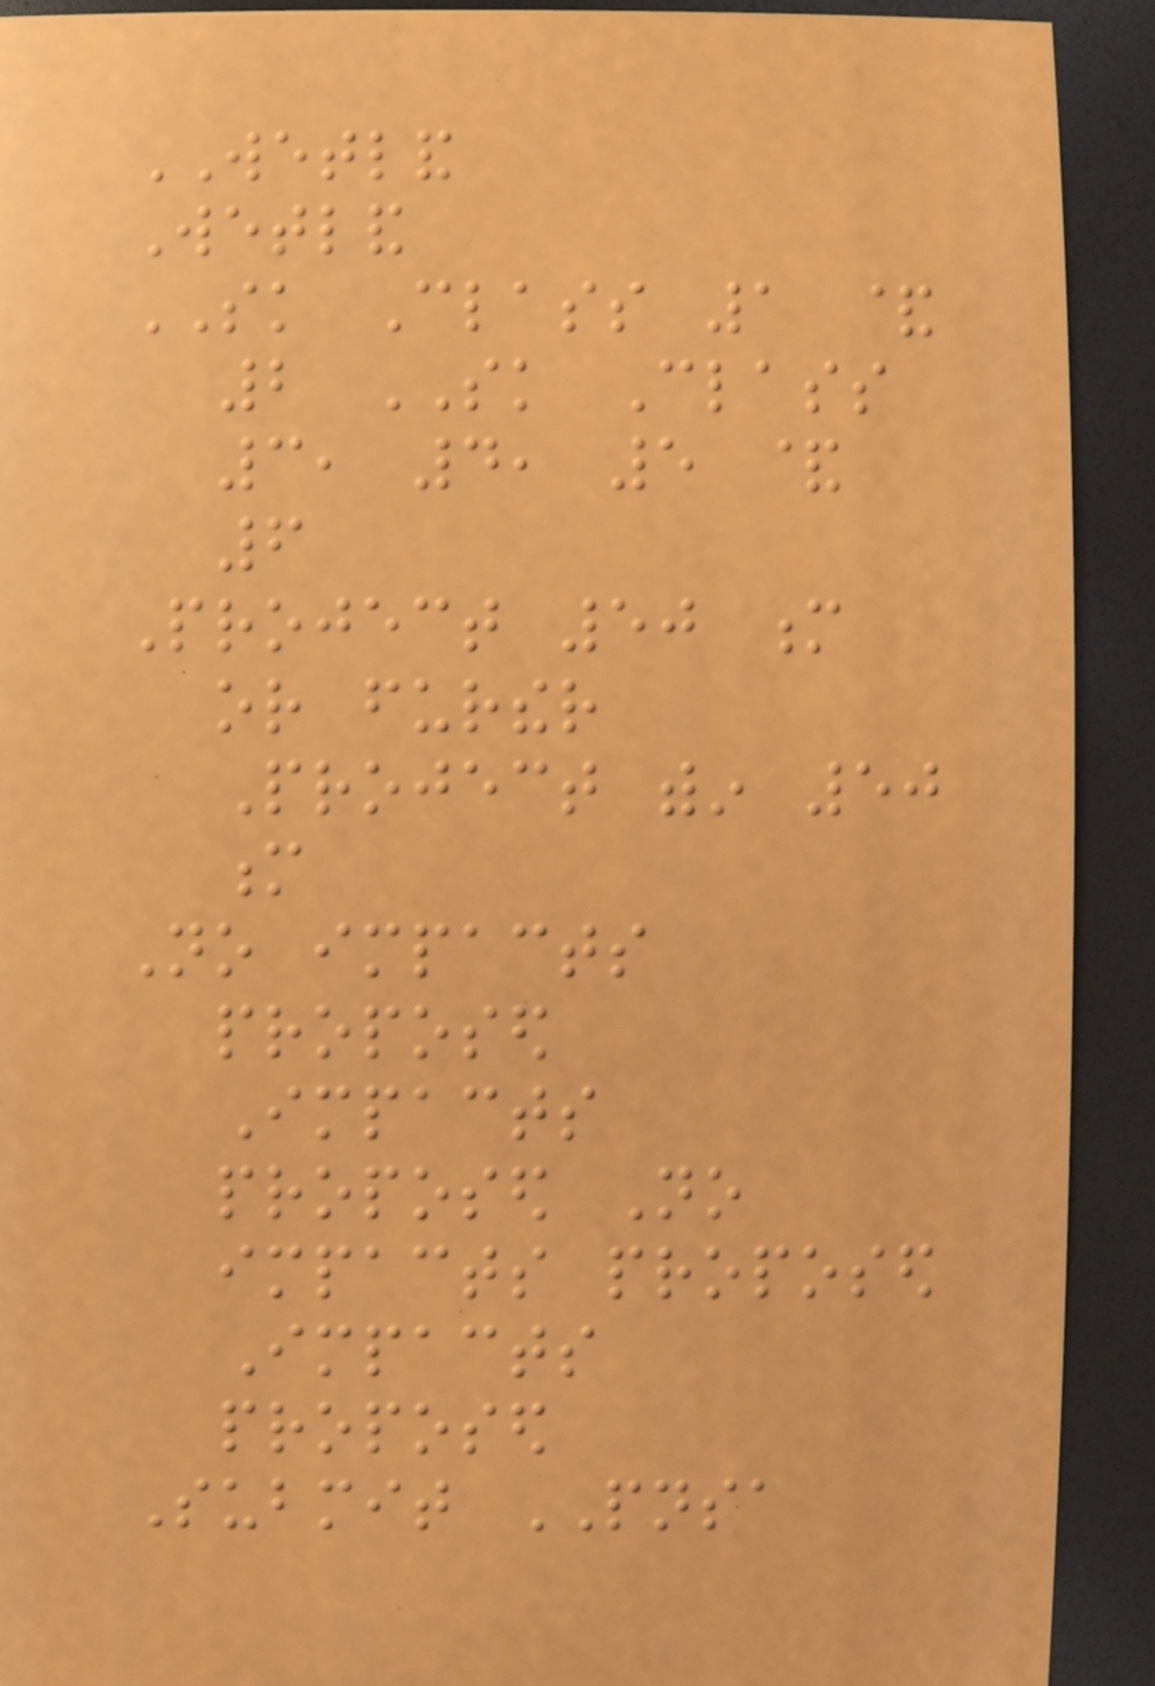WETLAND
Wetland
SK Class 1 &
2 SK Class
3, 4, 5 &
6
Project 50 m
or further
Project within 50
m
No impacts
proposed
Impacts
proposed No
impacts proposed
Impacts
proposed
Submit PNSA
